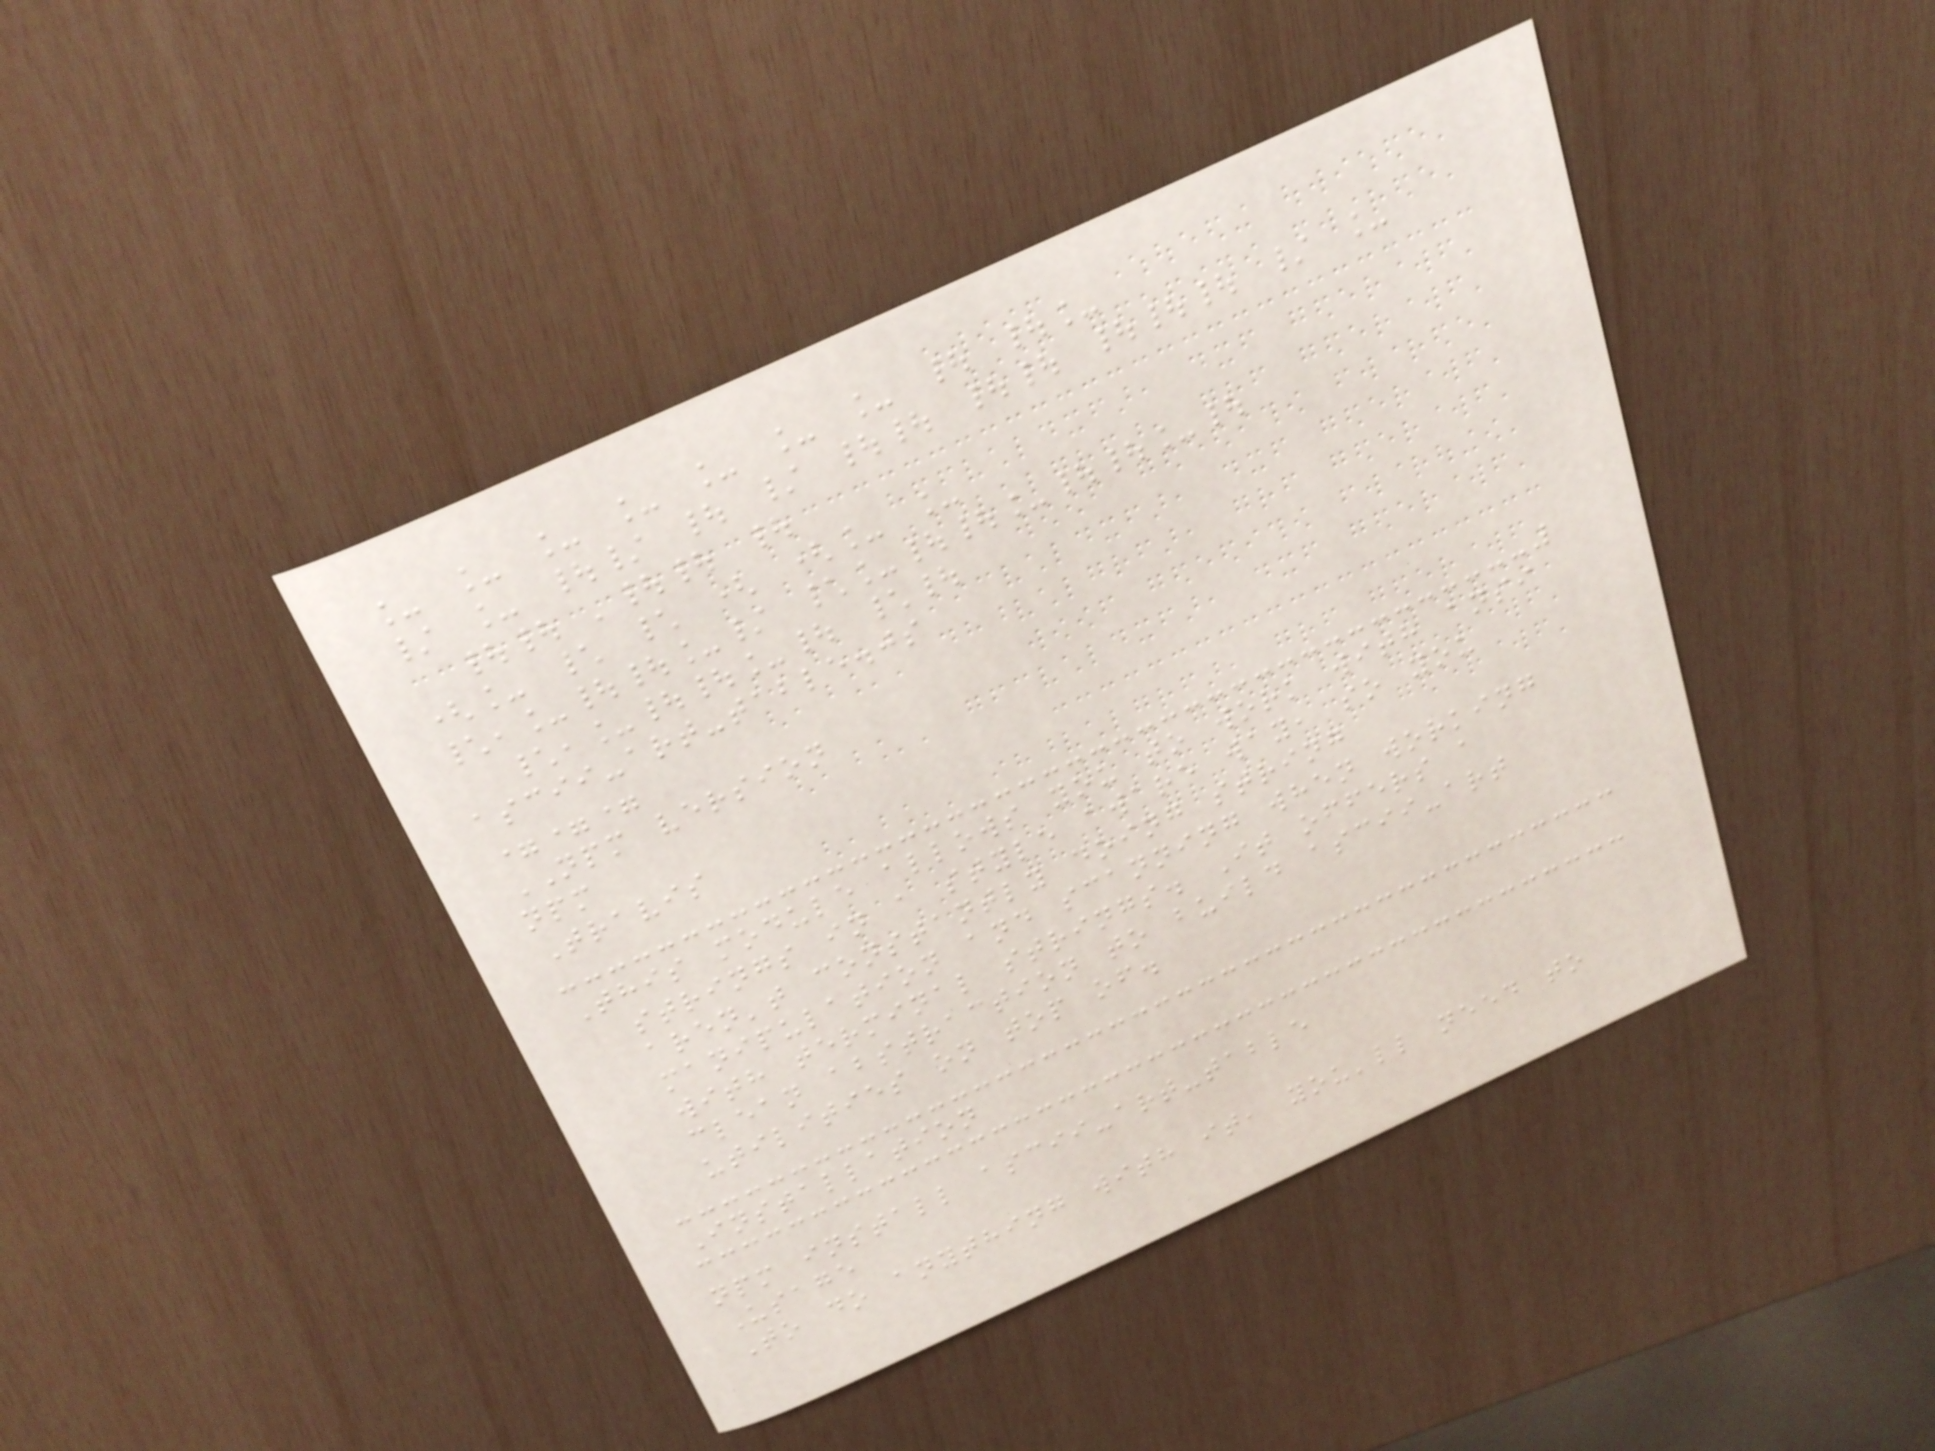_ _ _ _ _ _ _ | |_
/ _ |/ | / || || ||| / _
|| '|| |
(_ \ \ ( (_ _
\,_||_/ \_||_||_|
\,_||_| \|
ascii-art-table.js
===
NPM version
npm
Travis
This module allows you to work with ansi
strings in a style aware way, so you
aren't constantly doing string
manipulation and scanning when working
with terminal strings. It offers a
clean abstraction to build ascii-art
utilities on top of.
Installation
npm install ascii-art-table
Usage
To do anything with it, you'll need to
